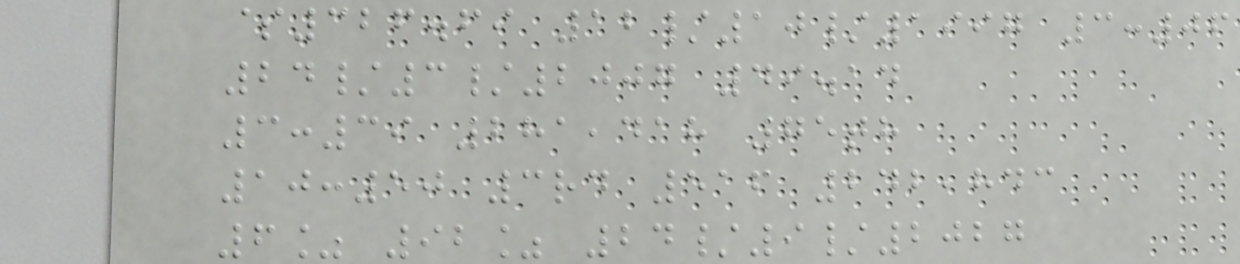$326.69 12/10/1997 3:06
24/3/2007 49.14
3:39 281,418 75th
10:50 3rd 516 242,843
6% 92% 24/9/2027
